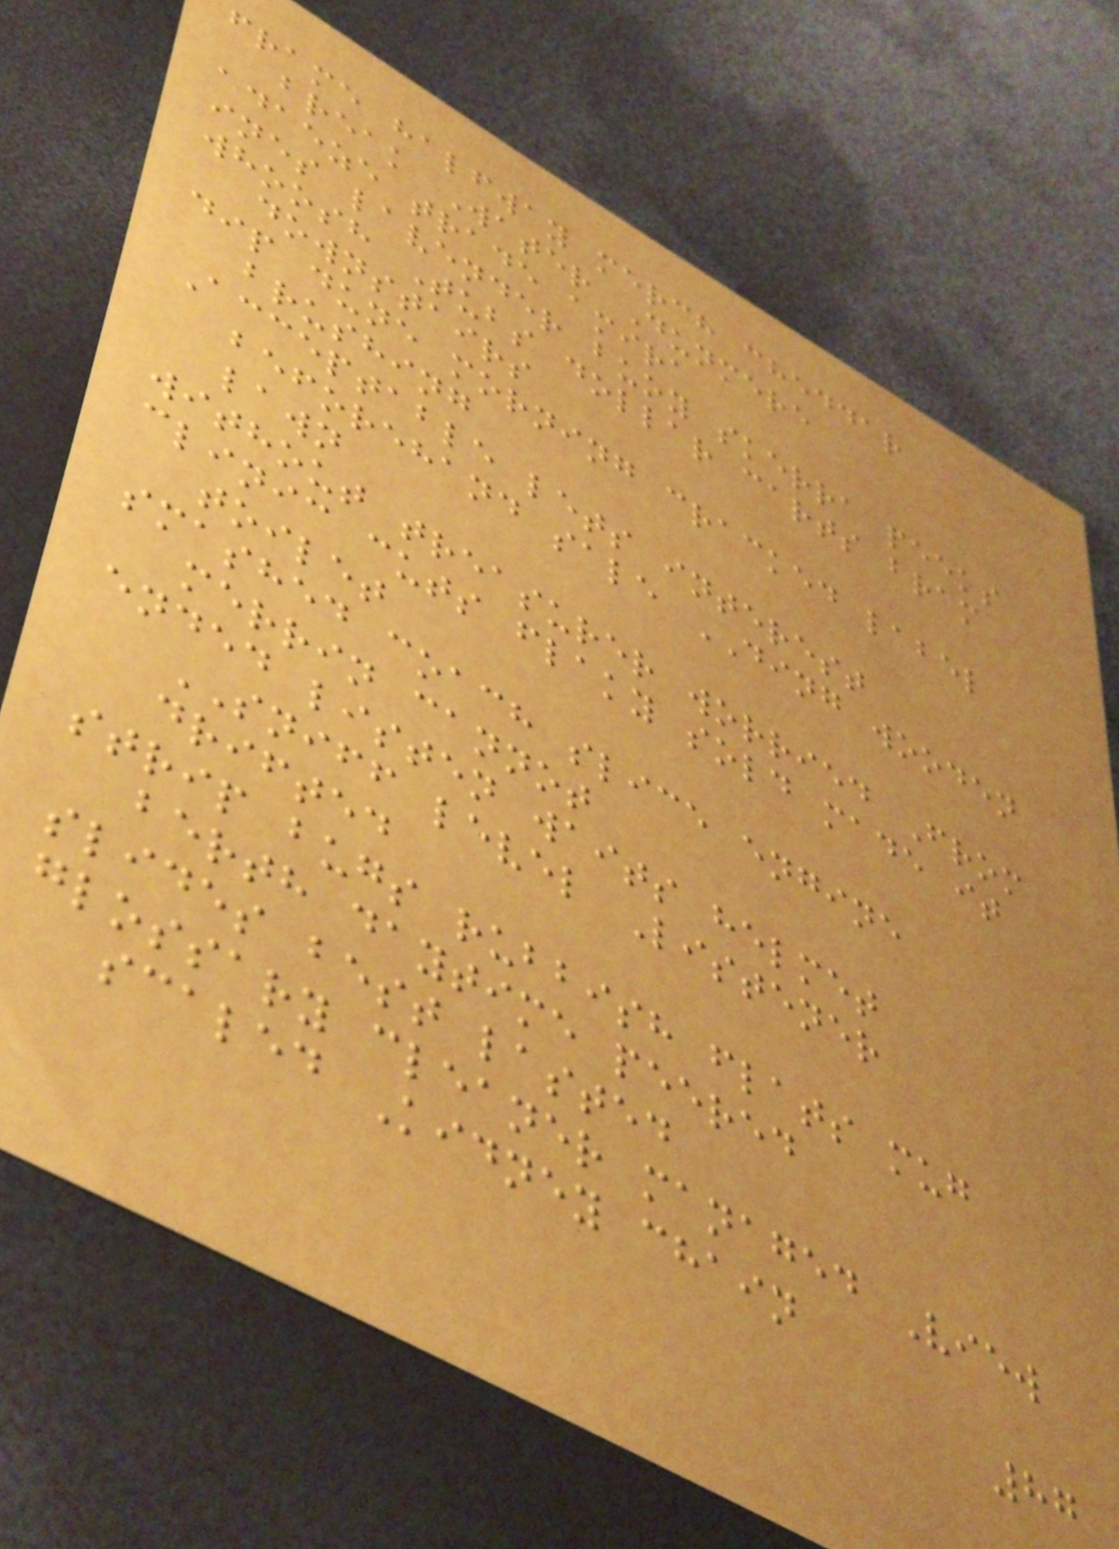frame halfway merch cheddar
break Water Dunmere
adaeze trade amira
ines lavender buoy skerra peeks
whoosh Tubs dollar carts bram
downstairs
dip dune morning cracked label
brushing
Acceptable lets interest
beforehand sale DING wooden
lawn
without treasurer worried From
clinic cuts flaky sold made it
toilet
smashed coach slice engine
merrin cannot
ended listen waits helmet
SNIFF level Listener
drifted
strip bugs rubbish flats mug
berth daytime peered
slides best lasted
glossary cleaner managed View
scaled Kidney chain
87
